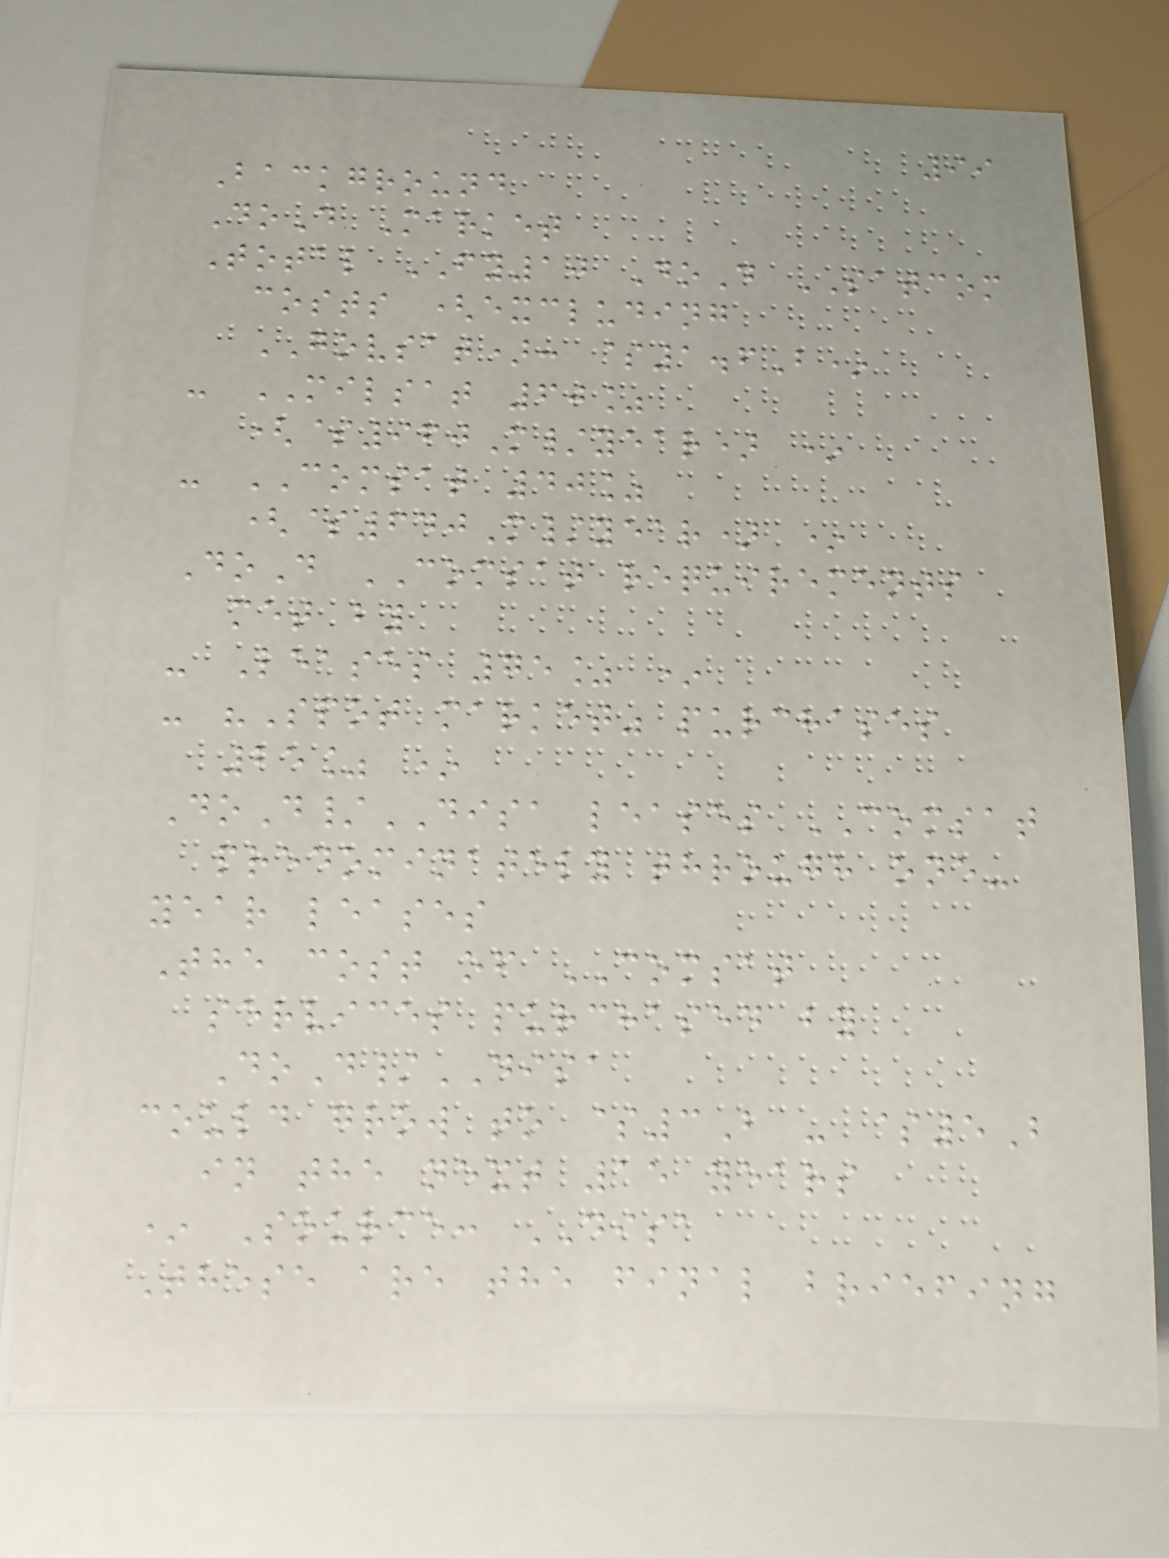99
Background
DoD Market
Total FY10 DoD SATCOM
costs (excluding
GOVSAT): $1.6B*
- MILSAT 60%
($960M/year) *
- COMSAT 40%
($640M/year) *
DoD COMSAT requirements
met by
- Leases 75% *
- "Spot market" purchases
25% *
DoD/DISA leases COMSAT
predominately through one-
year leases
The cost of COMSAT
services purchased by
DoD/DISA
could grow to $3B - $5B
in the next 15 years
* Source: DISA
These are the final briefing
